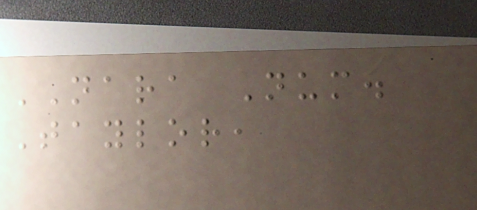NARA Num.
Taylor,
